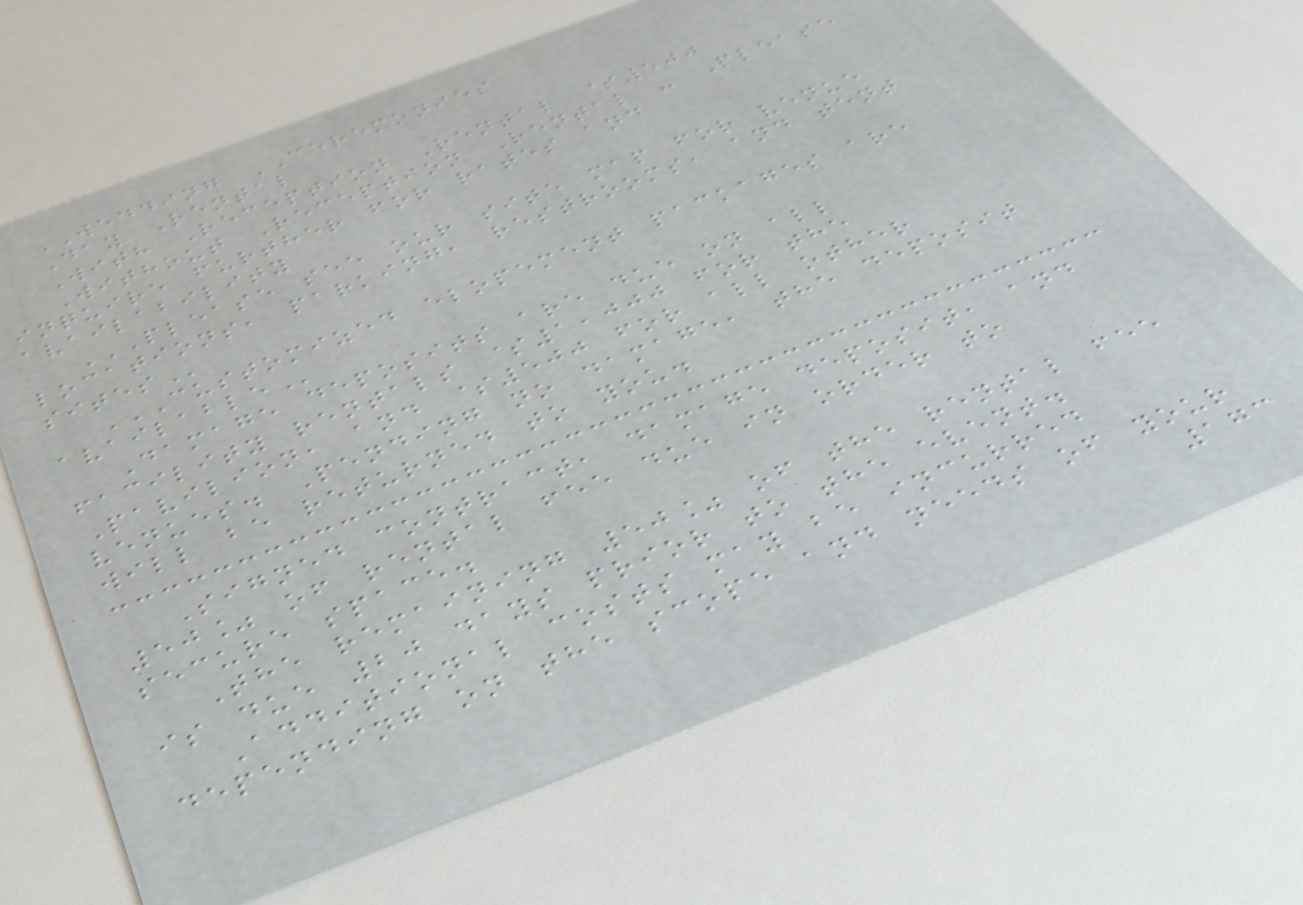WEDDING CEREMONIES
Day Rental
With Reception Rental $500
Without Reception Rental - Please
inquire further for rates and
availability
PLEASE SEE OUR SITE MAP FOR VENUE
LOCATIONS, PARKING, RESTROOMS, AND TENT
SITES
CUSTOMIZED ELOPEMENT PACKAGES ARE
AVAILABLE
Damage deposits are due on all
facility rentals $1,000 for the
Pavilion, and $500 for all other
venues. Pending no damage, the deposit
will be returned to you.
Signed contract, damage deposit, and
50% of rental fee due in order to
secure space.
The remaining 50% of the rental fee
is due 20 days prior to the event.
Additional costs may be incurred
depending on the scope and needs of your
173
